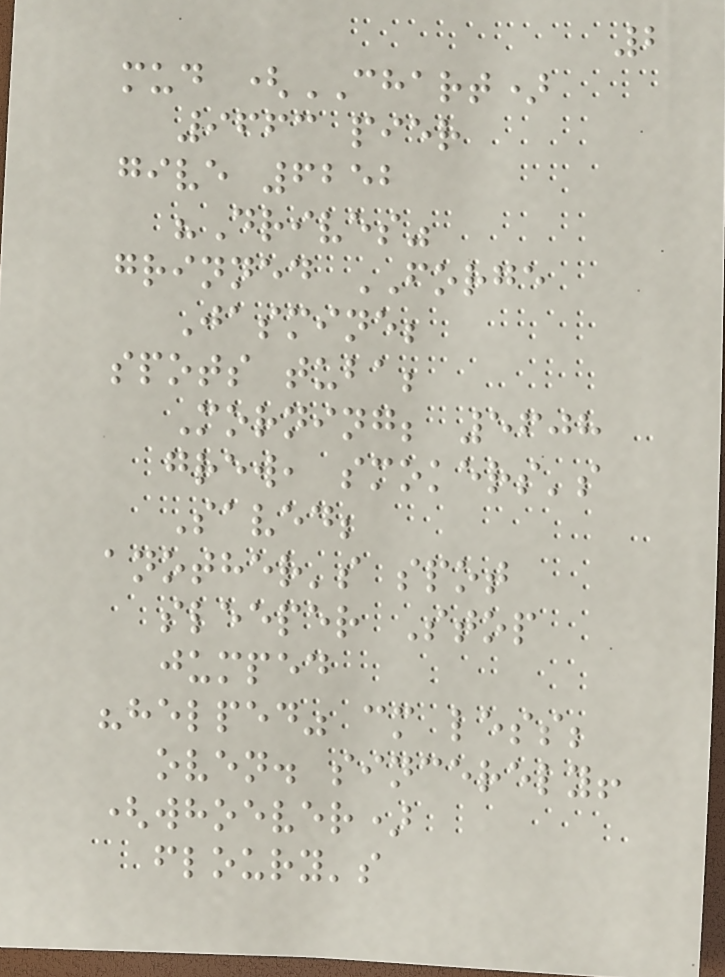2
mud (CHART)
9663 pier
give 6252
"Drives"
grinned FORGE
Jasmine;
spots tuba;
Morning; 5608
grew, smokers's
Saved;
another's spot
sleeper Stop
jumped
"helped" cm less;
oven. sincerely!
(whoever)
floury's
